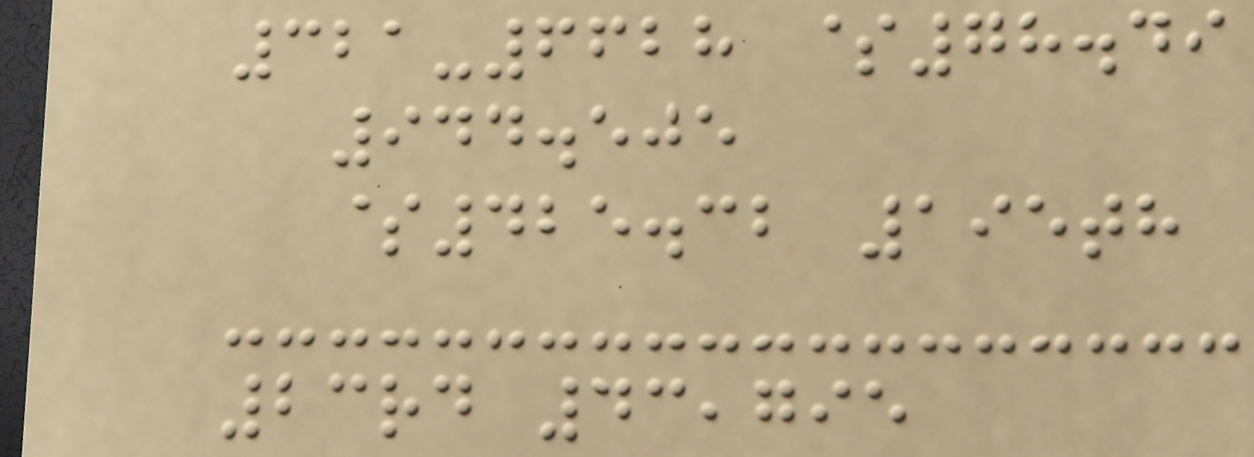321-6628 $78.49
944.505
$425.32 195th
23rd 43,795
